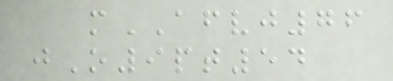mAFVJ76
jO9pt54
